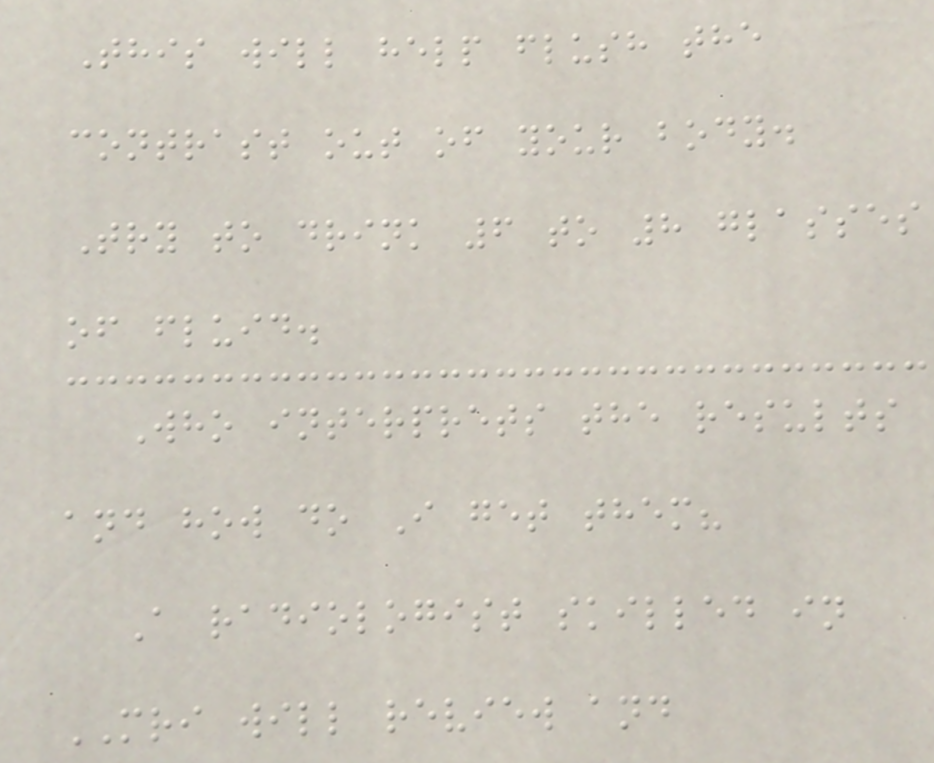This will help flush the
contrast out of your body.
Try to drink 6 to 8 glasses
of fluid.
Who interprets the results
and how do I get them?
A radiologist skilled in
MRI will review and
